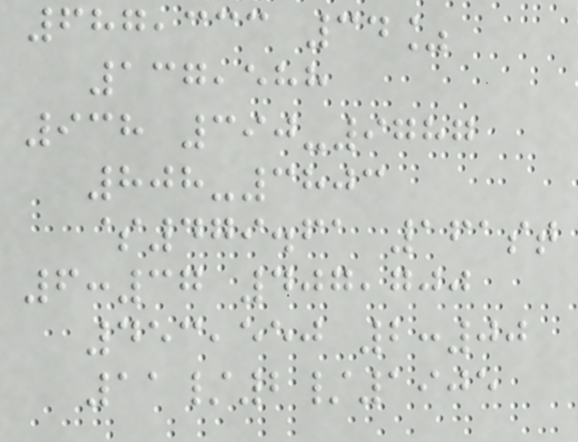687,333 34%
137,588
938 390-9787
808-3803
$479.61 161st
6:37 407,700
453,550 2:00
11/2/1905
